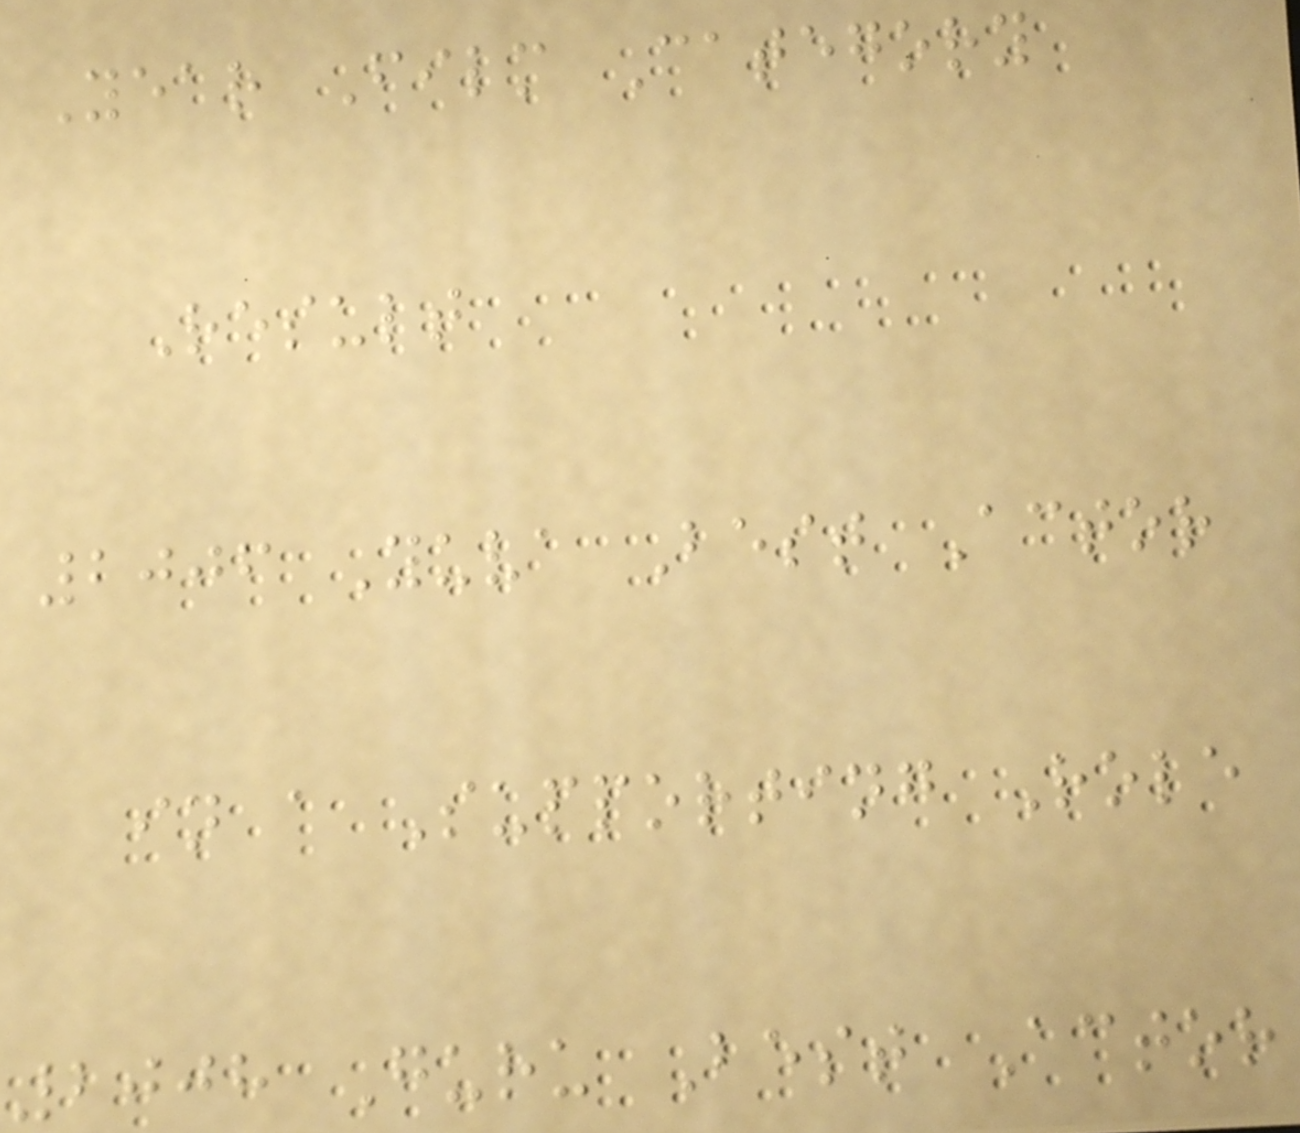Year Film Category
Result
2006 Yuva Best Actor
in a Supporting Role
2008 Guru Best Actor
